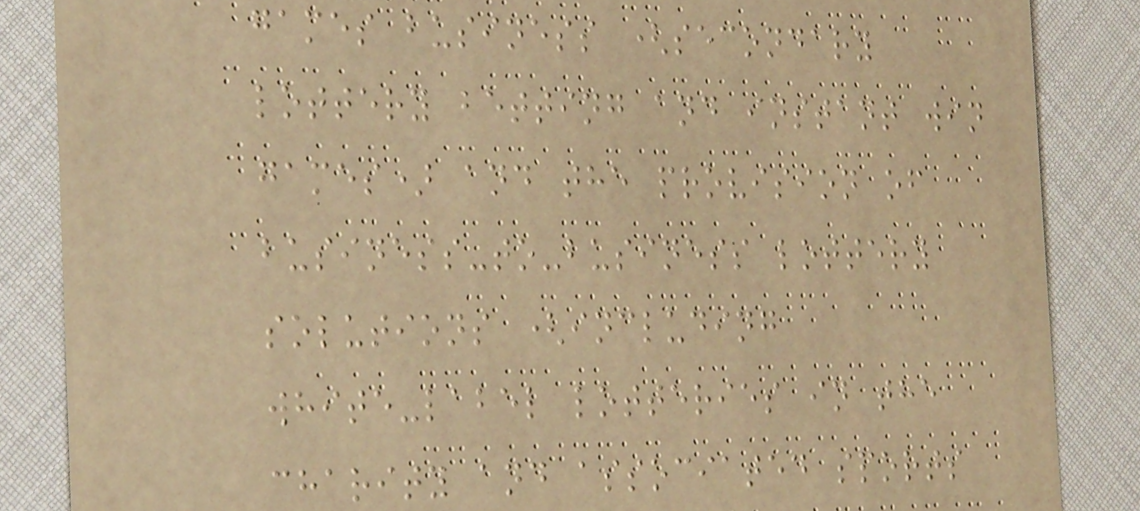games business (secondary
lottery betting and instant win
games) and the provision of
business-to-business lottery
solutions (including
white-label lotteries in the
charity and associated sports
